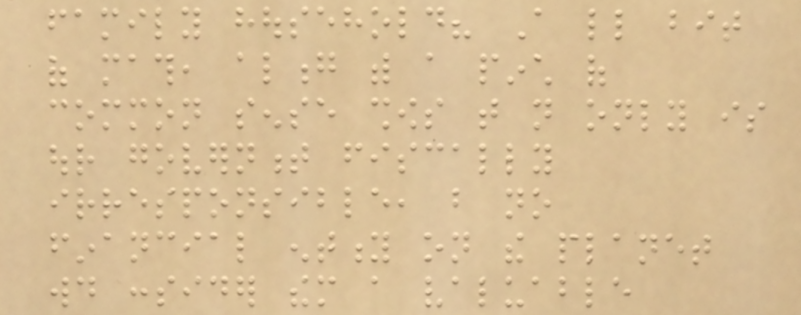family household? A little bit
of math, along with a pinch of
common sense shows that not only is
our government fiscally
irresponsible, but no
financial entity on the planet
would consider them a valuable
